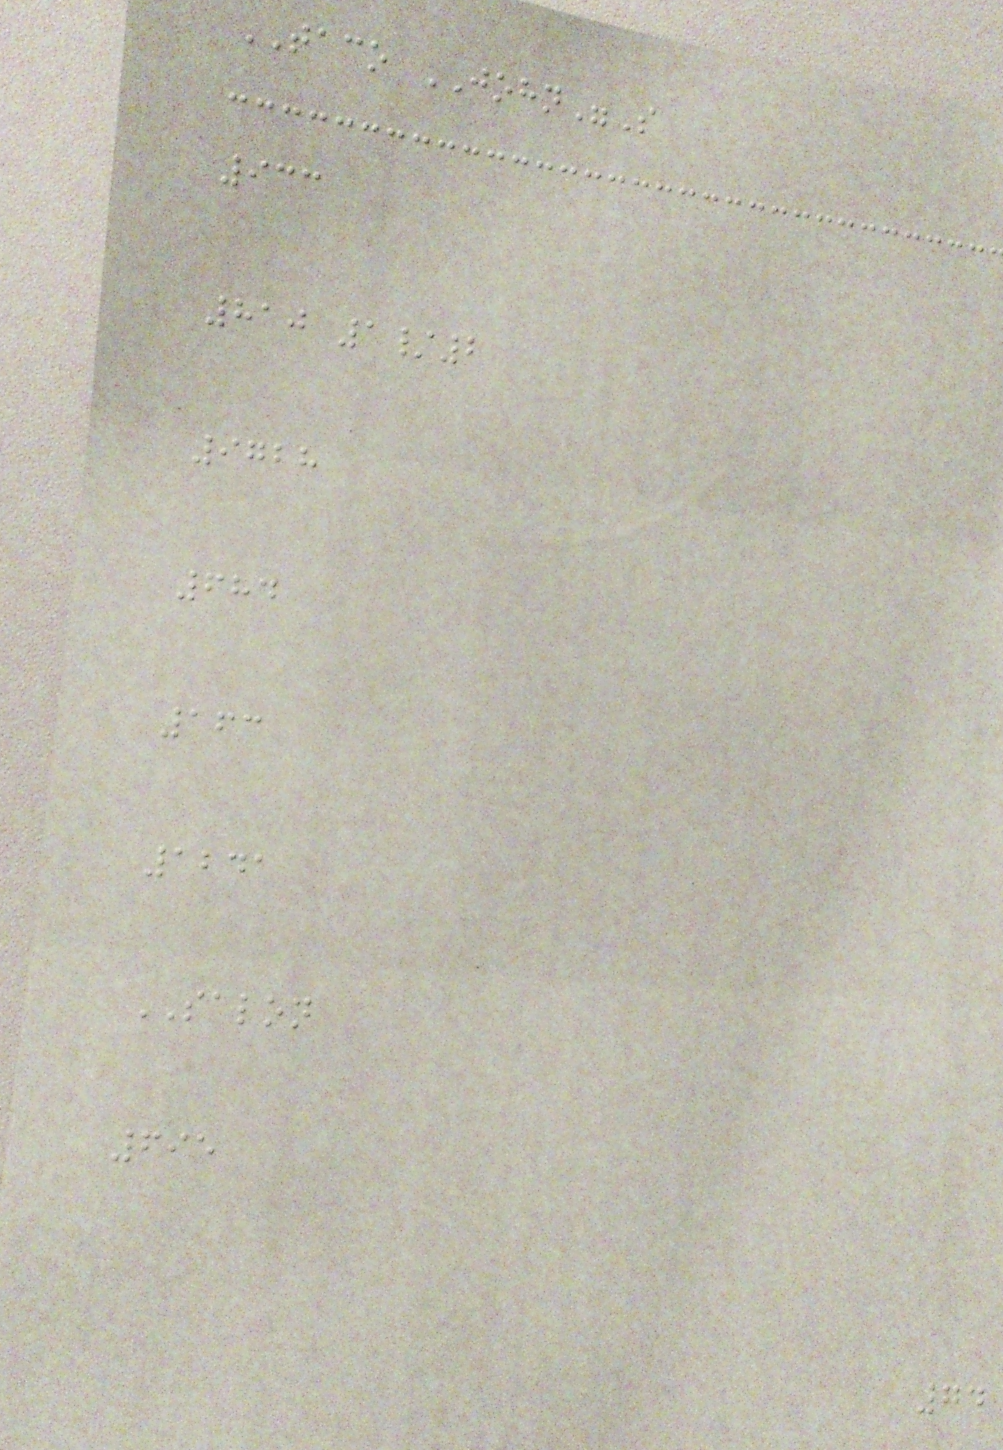TACO JOHN"S
933
810 1/2
9728
684
163
1241
SALON
695
74
